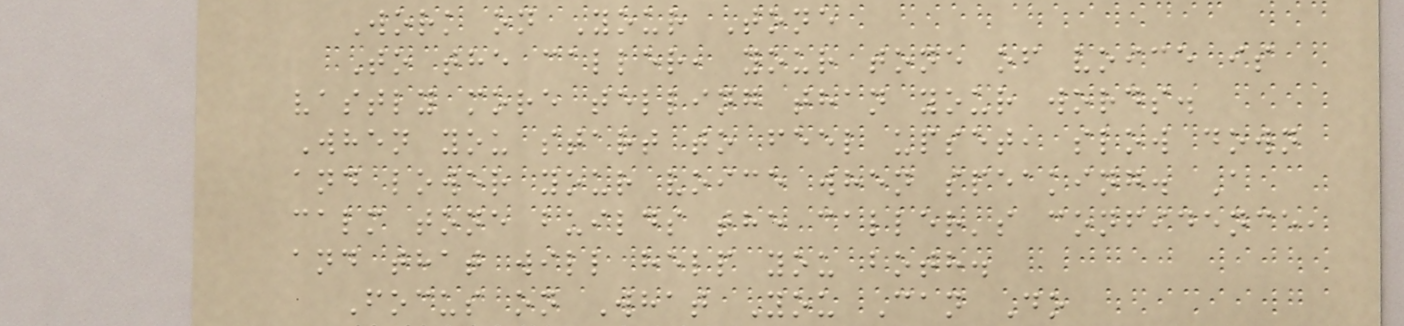Work on Your Tone
To the caller, your tone of voice is
vastly more telling than your words.
When you start to feel upset, slow down
and lower your voice when speaking. A
calm tone builds the caller's confidence,
and that will help you both.
Focus on What You Can Do
